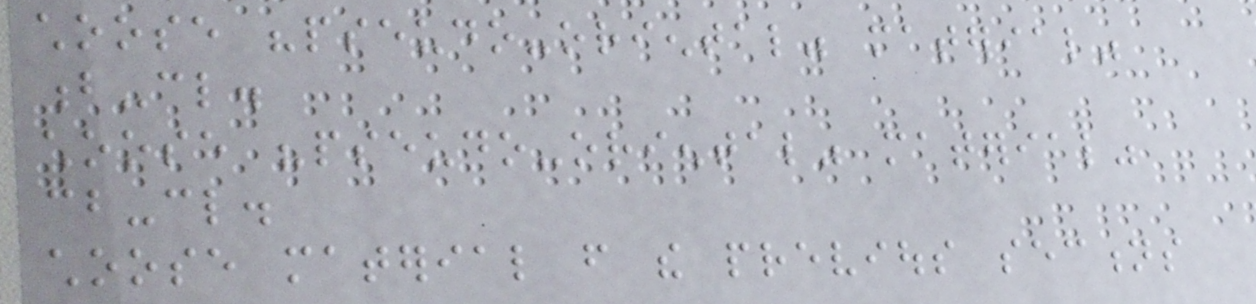choose "pseudo-oriental" material"
b-cl.
choose "pseudo-oriental" material"
cb-cl.
choose material from the previous sections
